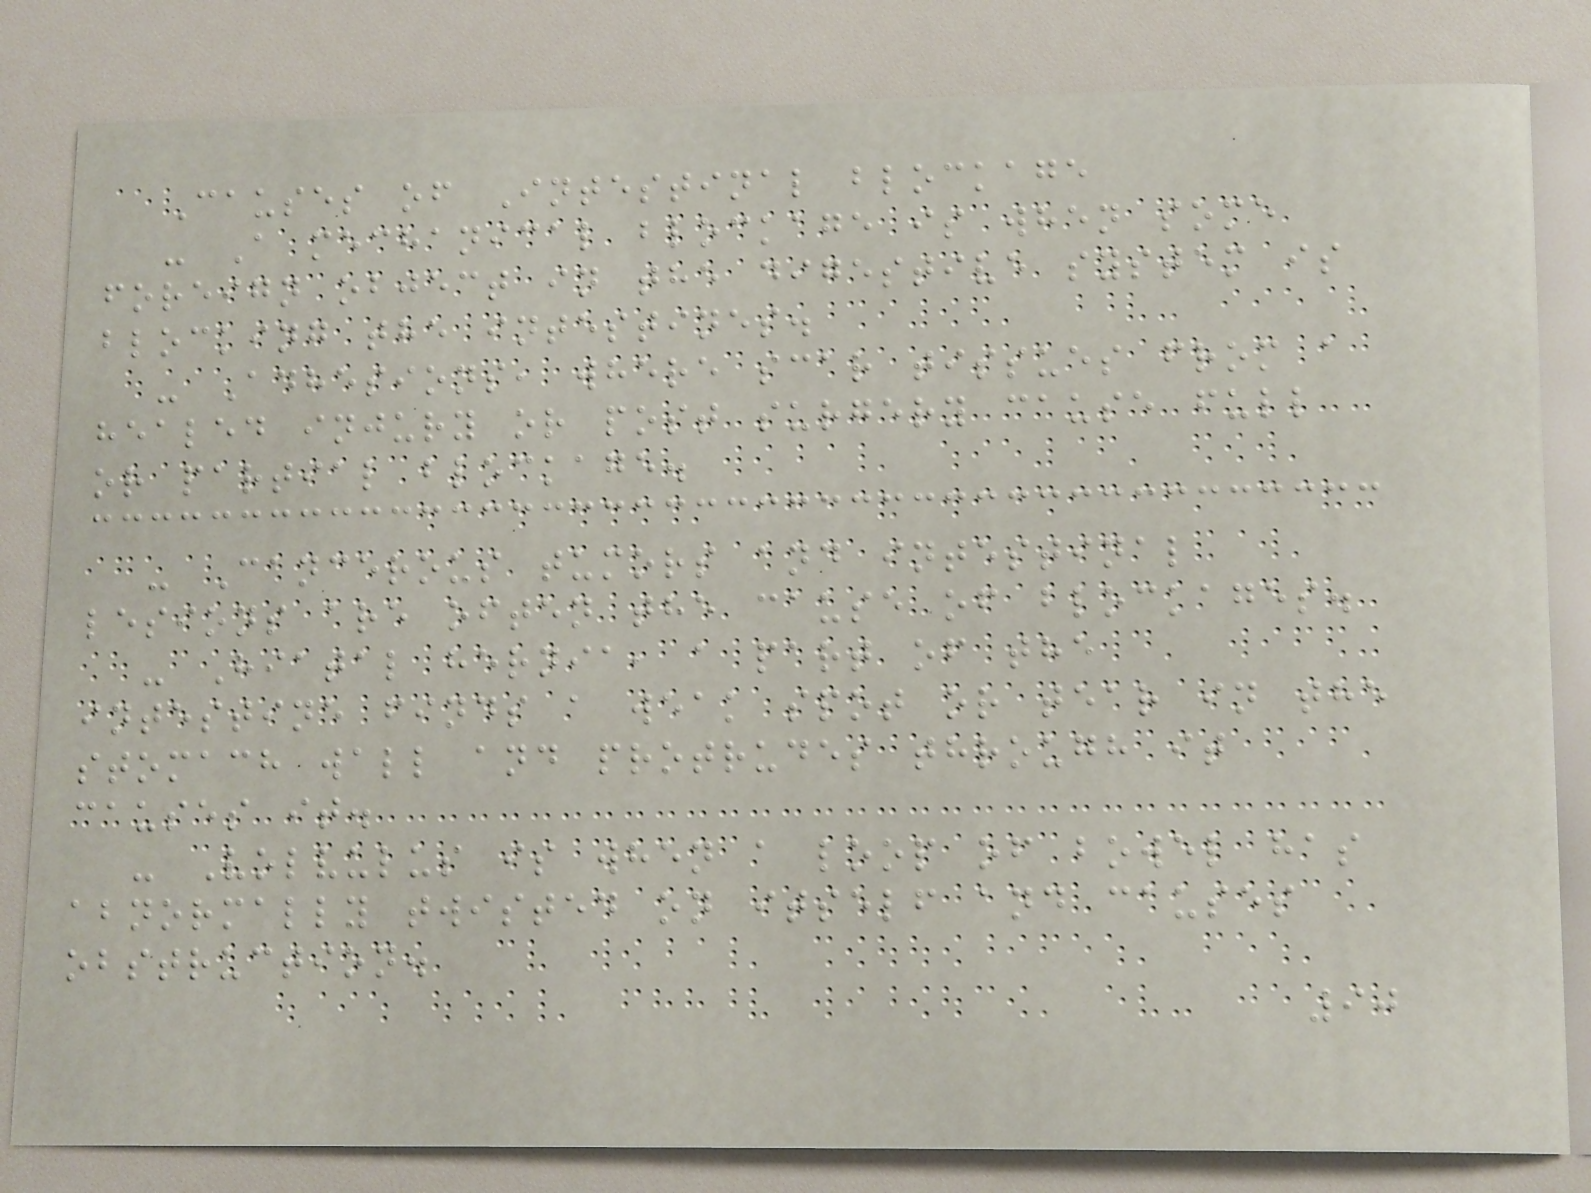Causes of Intestinal blockage
- A mechanical blockage is when some
foreign object in the digestive system is
blocking the intestines.
- Adhesions, where scar tissues from a
healed injury or post surgery cause full
or partial blockage.
- Cancerous tumors and intestinal
lesions are often the cause of blockages.
- Hiatal hernia, a part of the
intestine finds a weak spot or tear in the
stomach wall and protrudes through it
causes it.
- Volvulus is when a loop of bowel has
abnormally twisted on itself and causes
obstruction.
90
